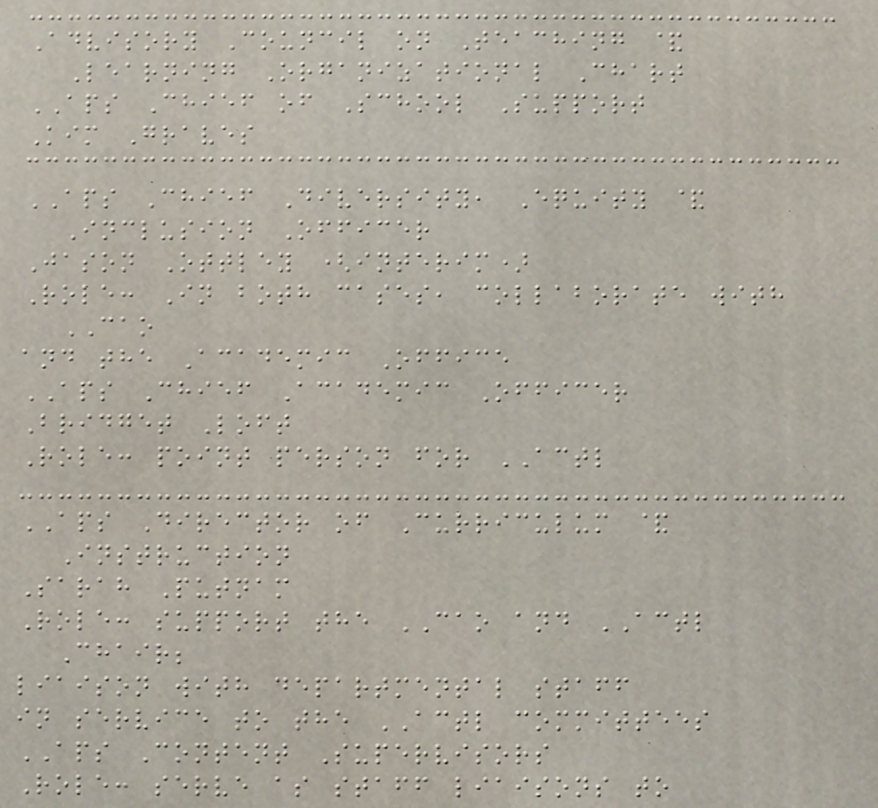Advisory Council on Teaching &
Learning Organizational Chart
APS Chief of School Support
Kim Graves
APS Chief Diversity, Equity &
Inclusion Officer
Jason Ottley (interim)
Role: In both cases, collaborate with
CAO
and the Academic Office
APS Chief Academic Officer
Bridget Loft
Role: point person for ACTL
APS Director of Curriculum &
Instruction
Sarah Putnam
Role: support the CAO and ACTL
Chair;
liaison with departmental staff
in service to the ACTL committees
APS Content Supervisors
Role: serve as staff liaisons to
